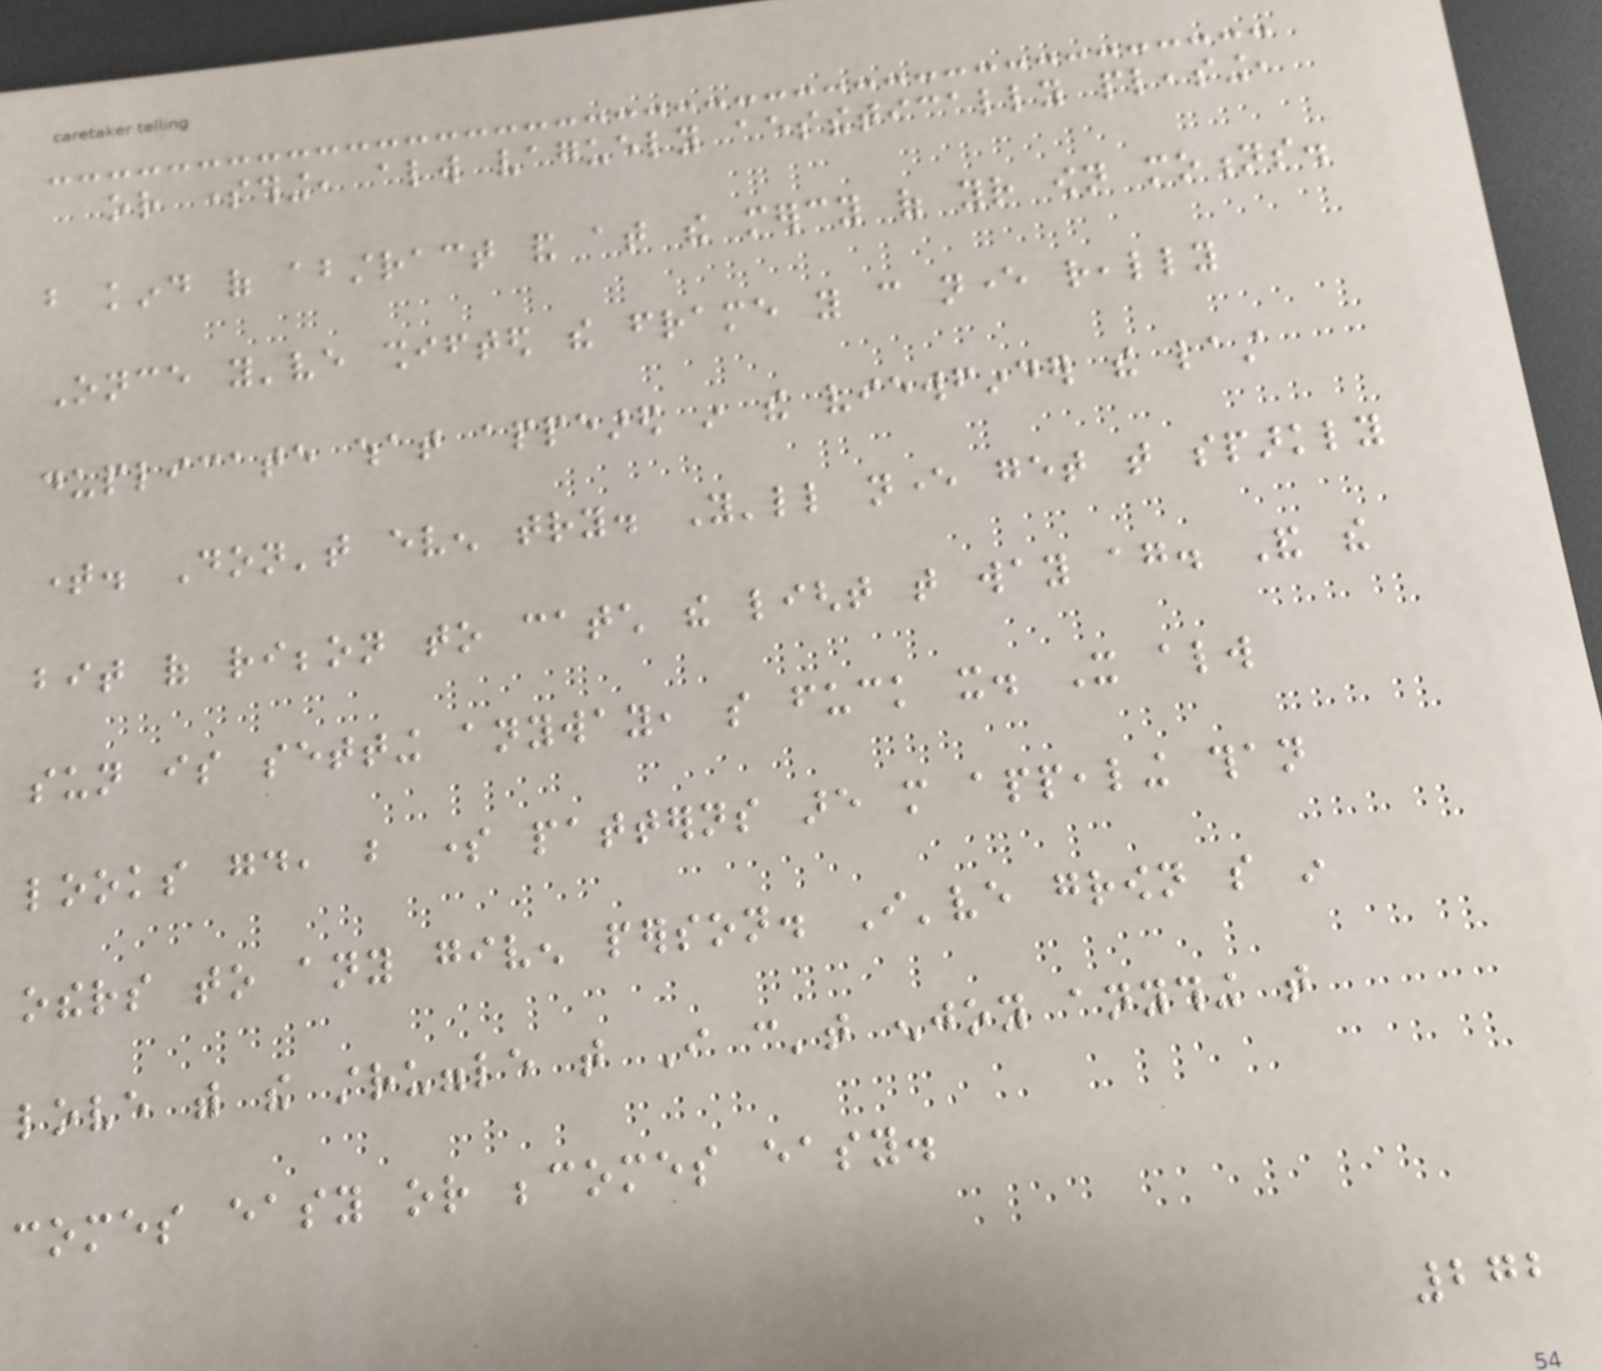or something, always vaguely aesthetically pleasing,
but kind of abstract and at the mercy of your own motions.
Once you've shifted the frame you can never really
duplicate what appeared in the viewfinder the last
time. Don't even try. You'll never get that sparkly
bit of ribbon to catch the light that way again. And the
sun is setting anyway, so fuck it. It always
looks good, but some patterns are more appealing than
others to any given person. I've grown so in
love with the struggle that I can't enjoy anything that
comes easy or becomes easy.
272
